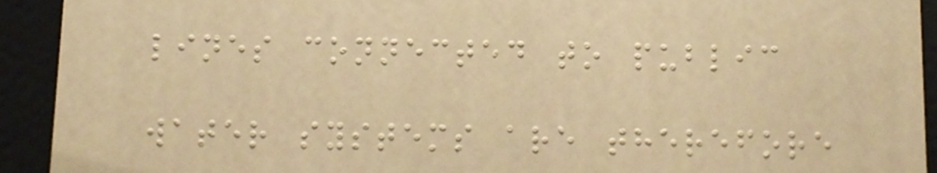lines connected to public
water systems are therefore
